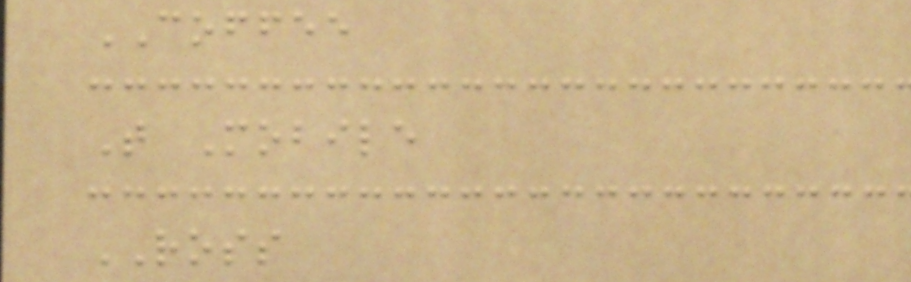COFFEE
T Mobile
ROSS
